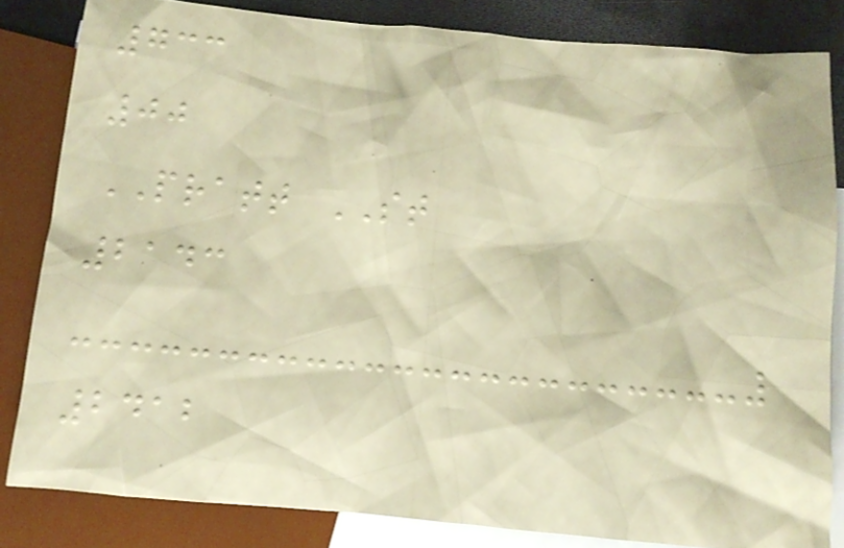733
00
PRATT ST
2143
2412
